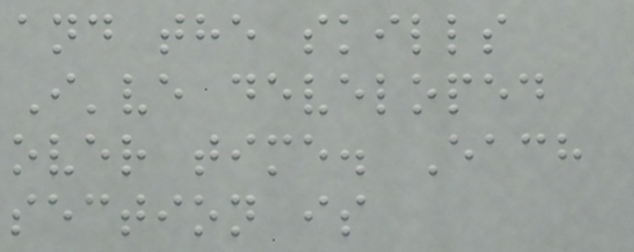and the skills
I've developed
over time. Each
section is
